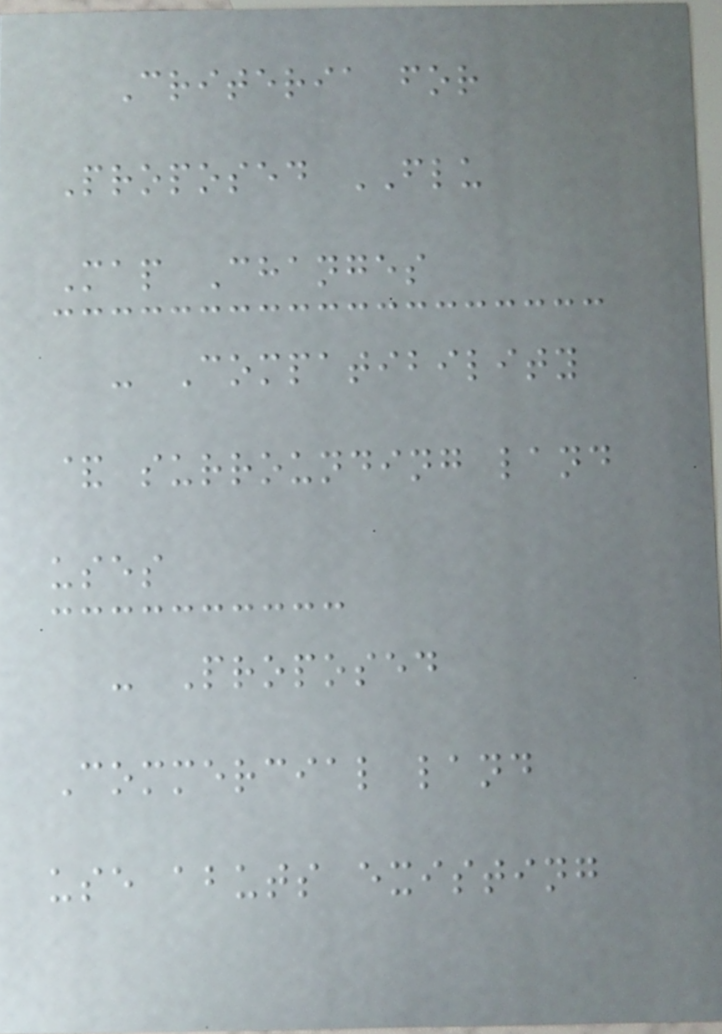Criteria for
Proposed FLU
Map Changes
- Compatibility
& surrounding land
uses
- Proposed
Commercial land
use abuts existing
